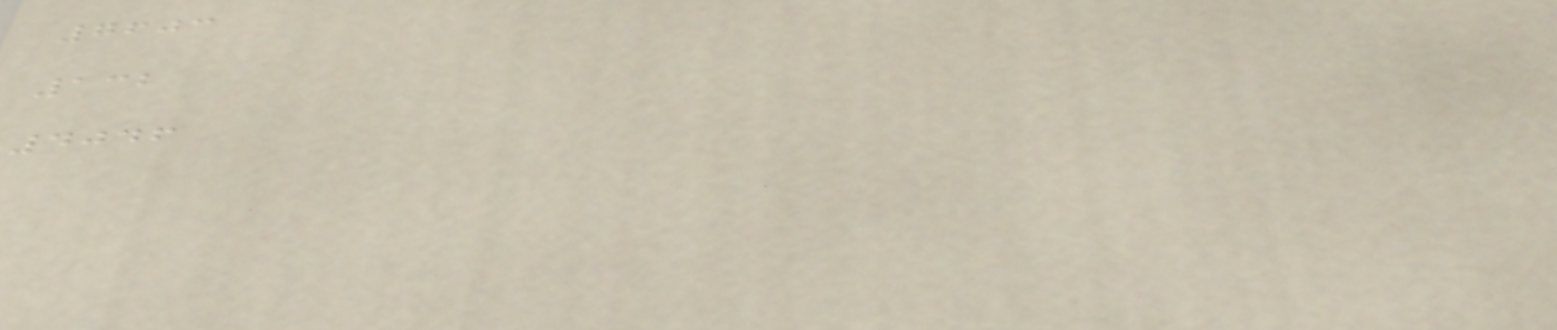7603
132
4046
